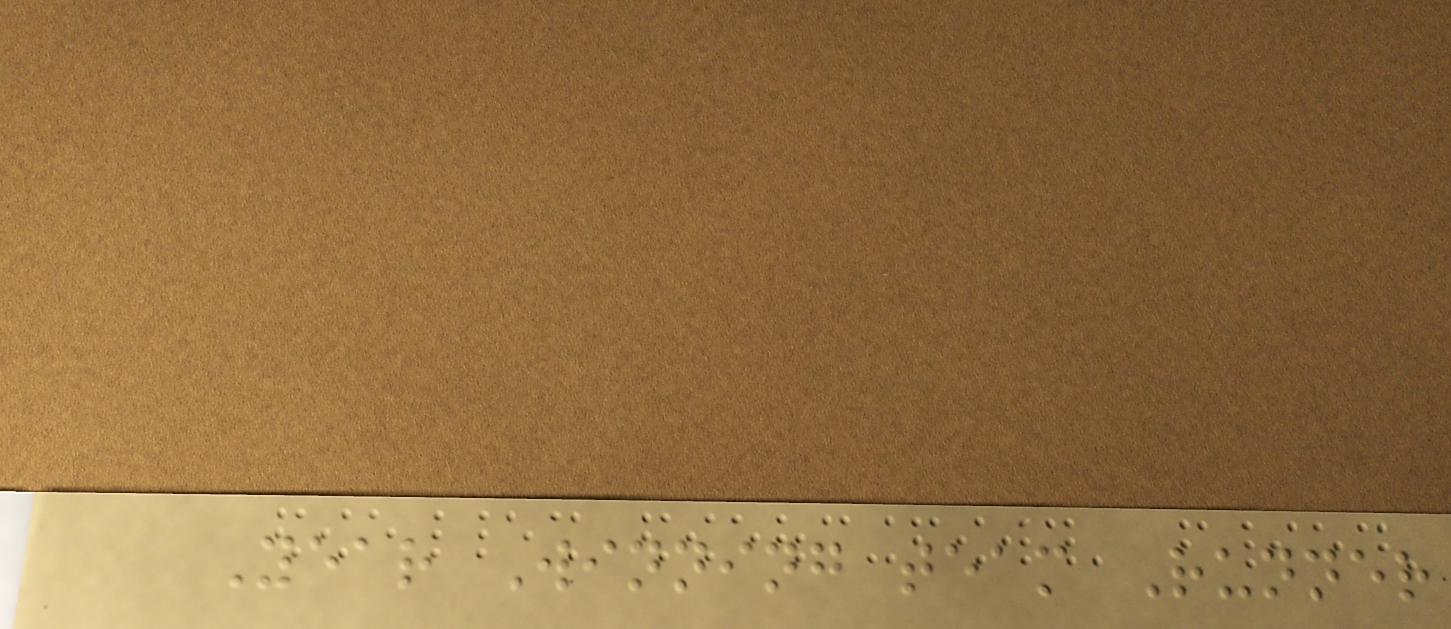Year Winning team Runner
